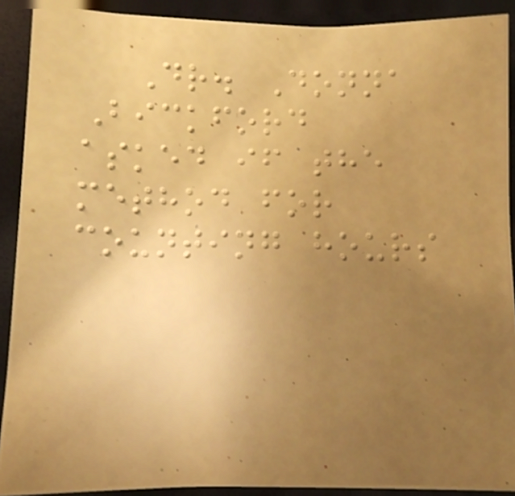Dr. Donna
Bickford
asked if the
method for
counting hours
